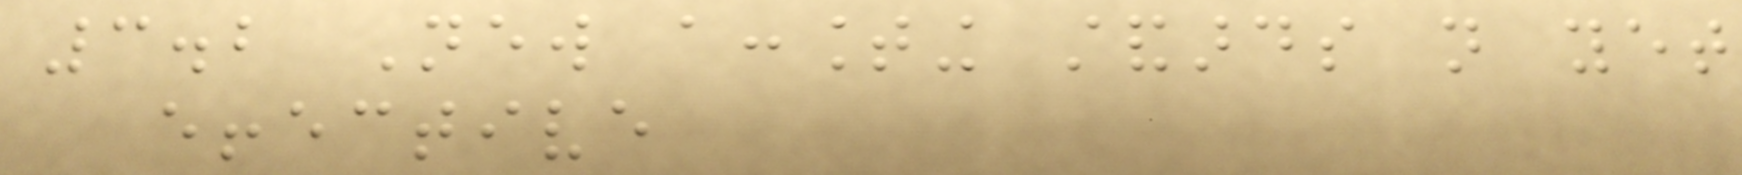3.2 New accounting standards not yet
effective
